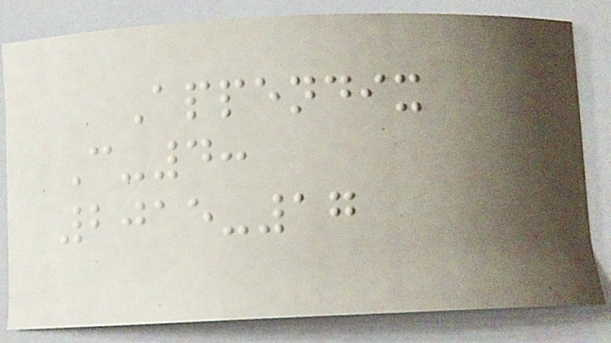Appendix
C-4:
2015-17
